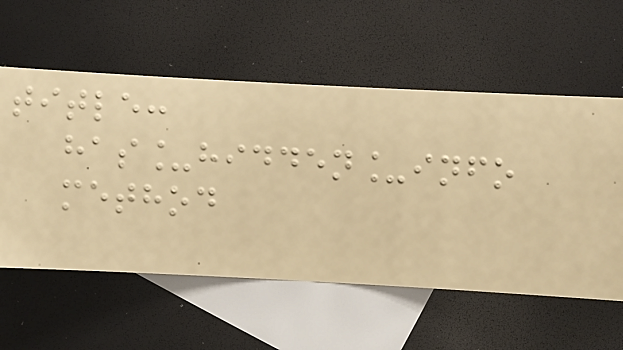title:
has_hidden_info
method
